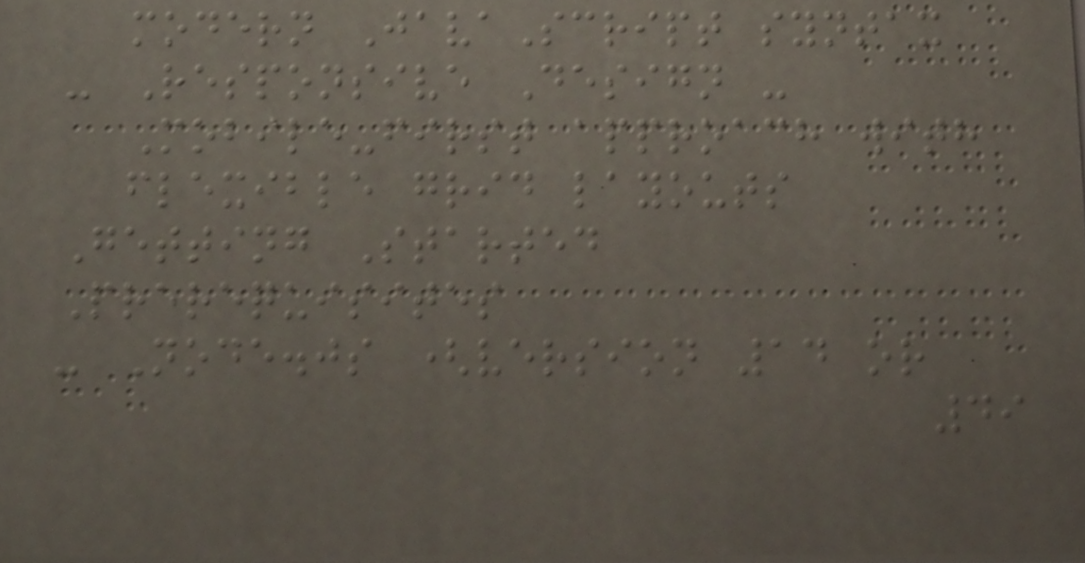modern JavaScript syntax
- Responsive Design -
Mobile-first approach with
flexible grid layouts
Getting Started
Prerequisites
- Node.js (version 14 or
49
